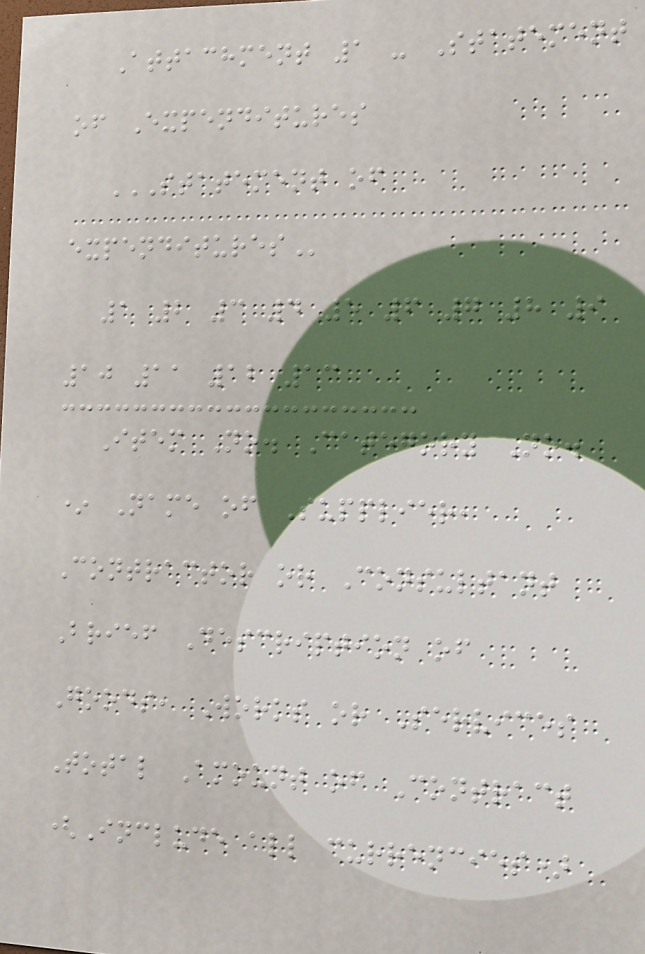Attachment 1 - Statement
of Expenditures
STATEMENT OF
EXPENDITURES
1 2 3 4 5 6 7 8 9
10 11 12 13
Item No. Category No.
* Name of Supplier,
Contractor or Consultant
Brief Description of
Goods, Works or Services
Total Amount of Contract
(Include all currencies)
